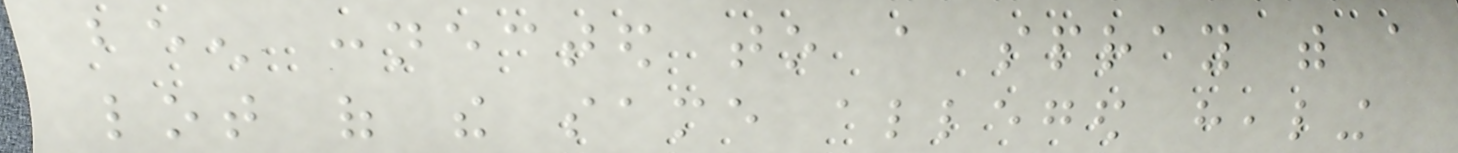been connected to a spray with a
lot of the same alleged healing
